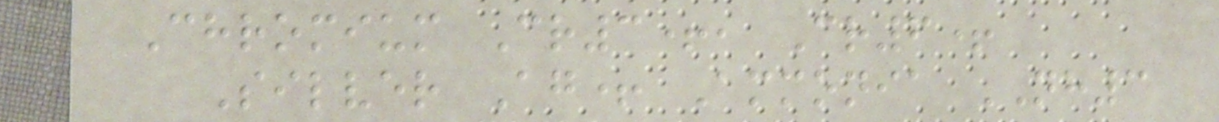Chromium Cr3+, Cr6+
Silver Ag+ Ammonia NH3
